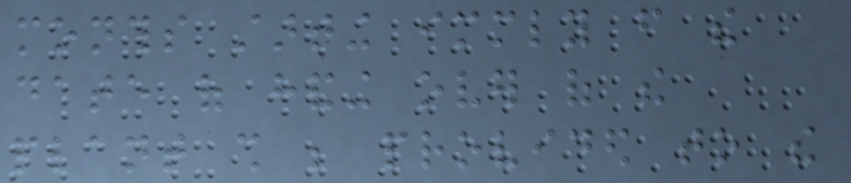months starting immediately from the
date of handing over of the
plant shall be provided to the
